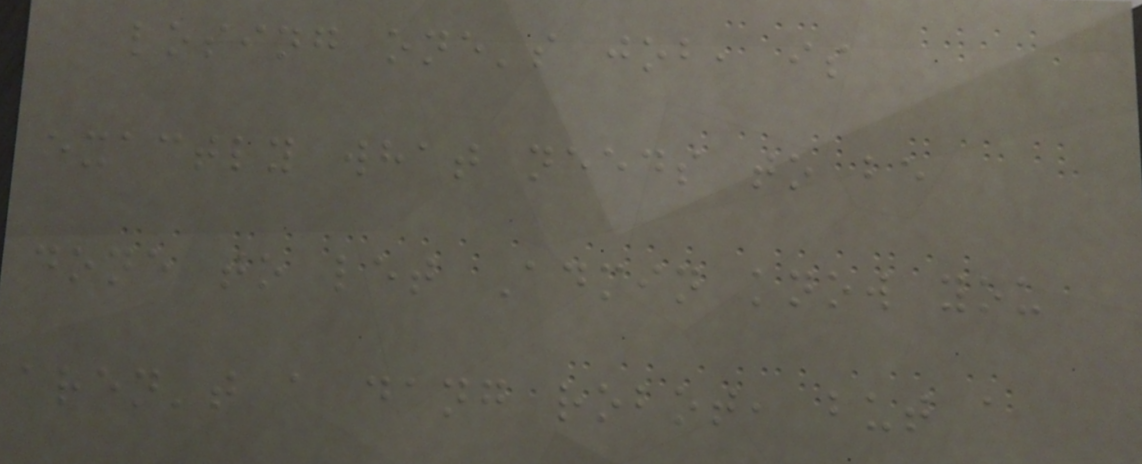losing one's job, is
exactly what needs to be
done to let Admin know you
aren't a dang robot, but a
